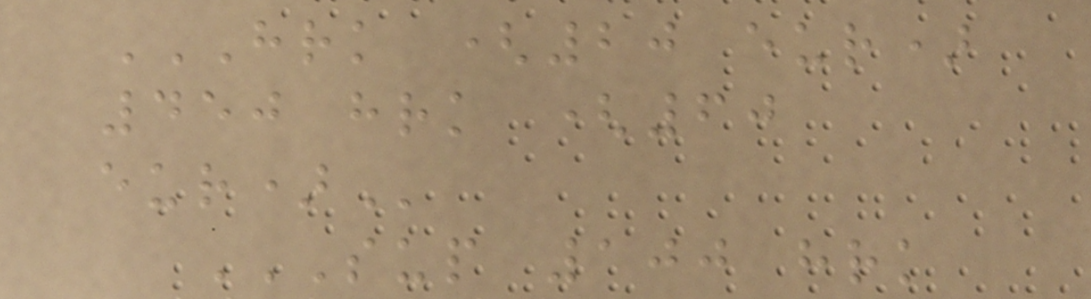HRK (20 EUR)
450 HRK (60
EUR)
SUP 100 HRK
